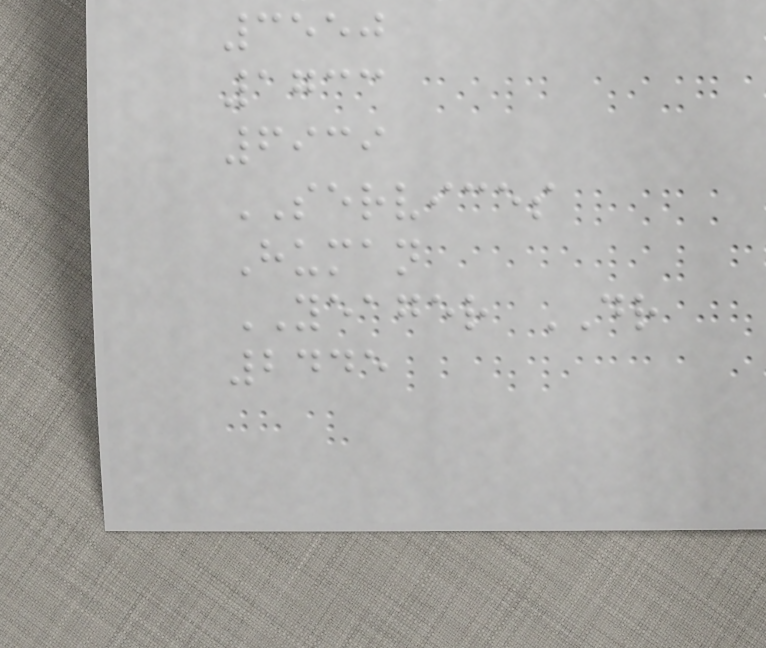3550
1733
6939
SERVICES
Human
YEAGER DR
2445
